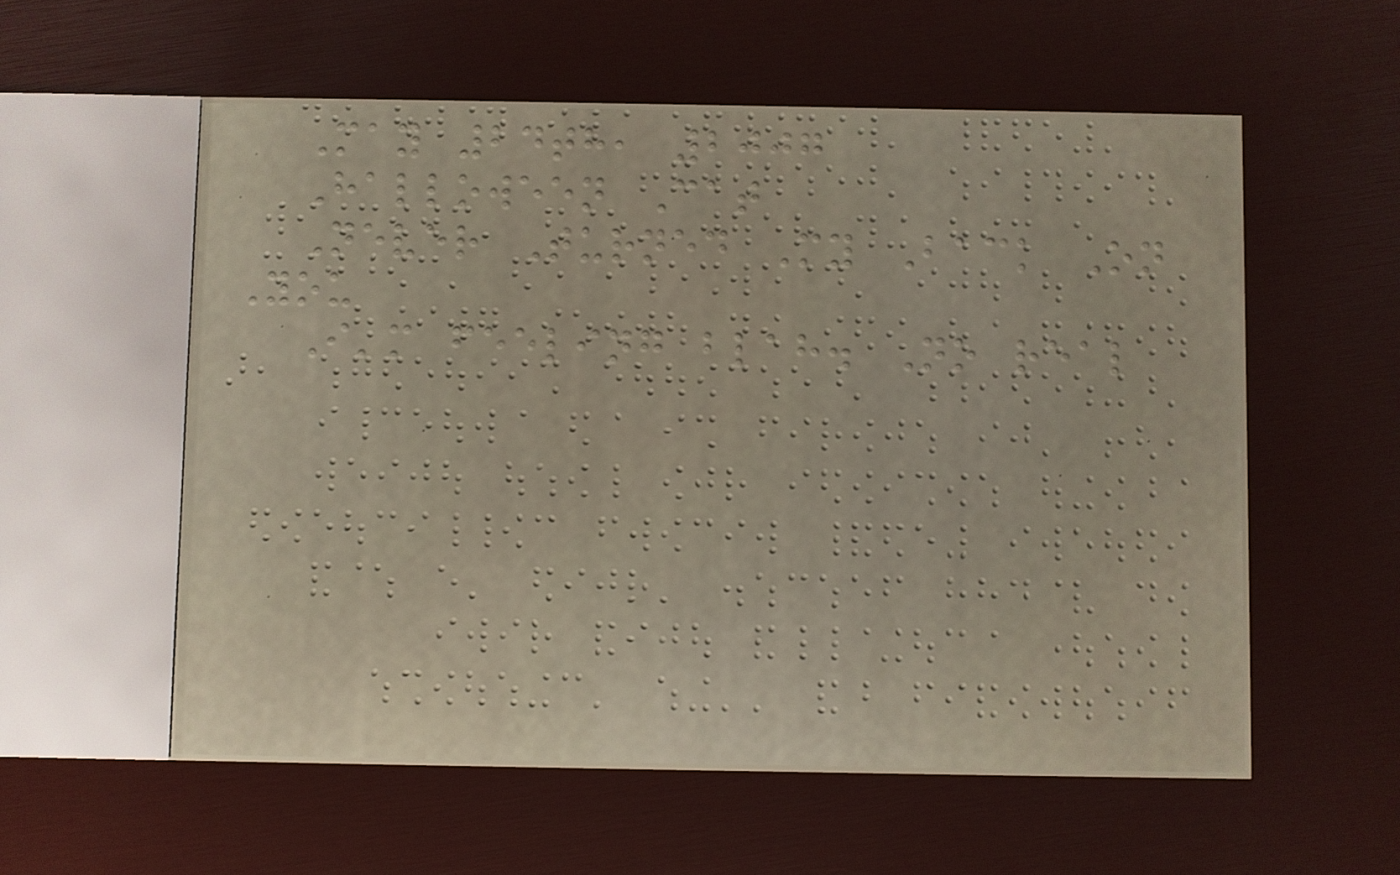May 24th, 2007
Halloween Cat
Never Turned My Back On
You
I'm feeling blah. No real
